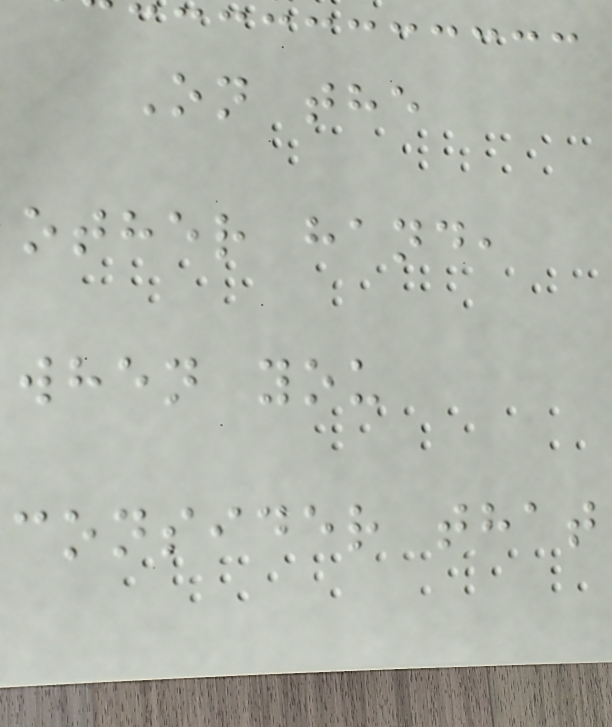On the
other hand,
when you
consider that
